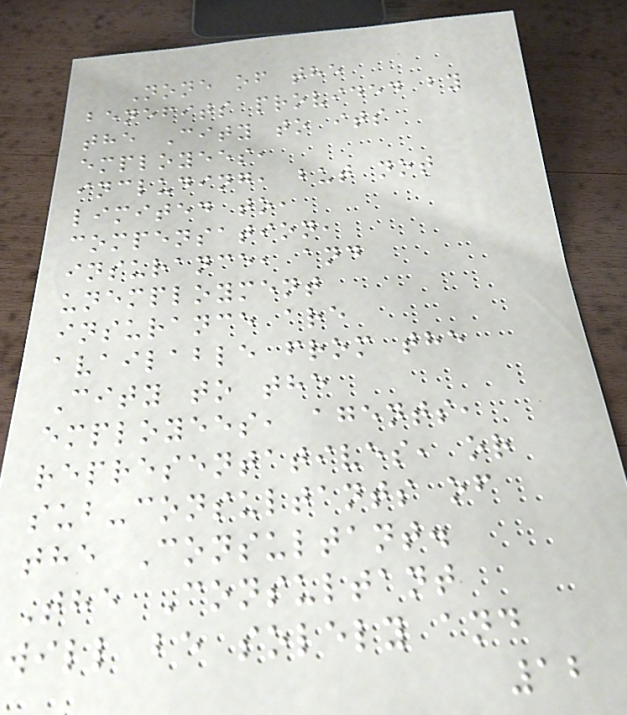None of the
benefits provided by
the City to its
employees,
including, but not
limited to,
compensation,
insurance, and
unemployment
insurance are
available from the
City to the
employees, agents,
representatives, or
sub-consultants of
the Consultant.
The Consultant
will be solely and
12
